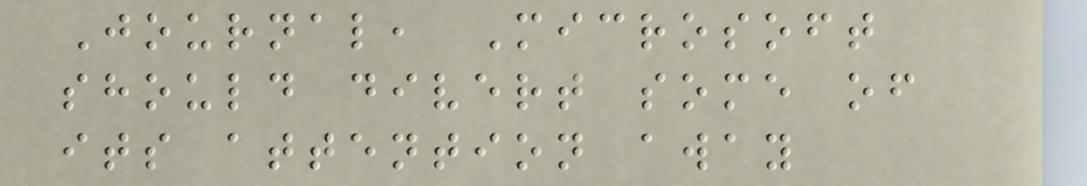Journal, Microsoft
should divert some of
its attention away
